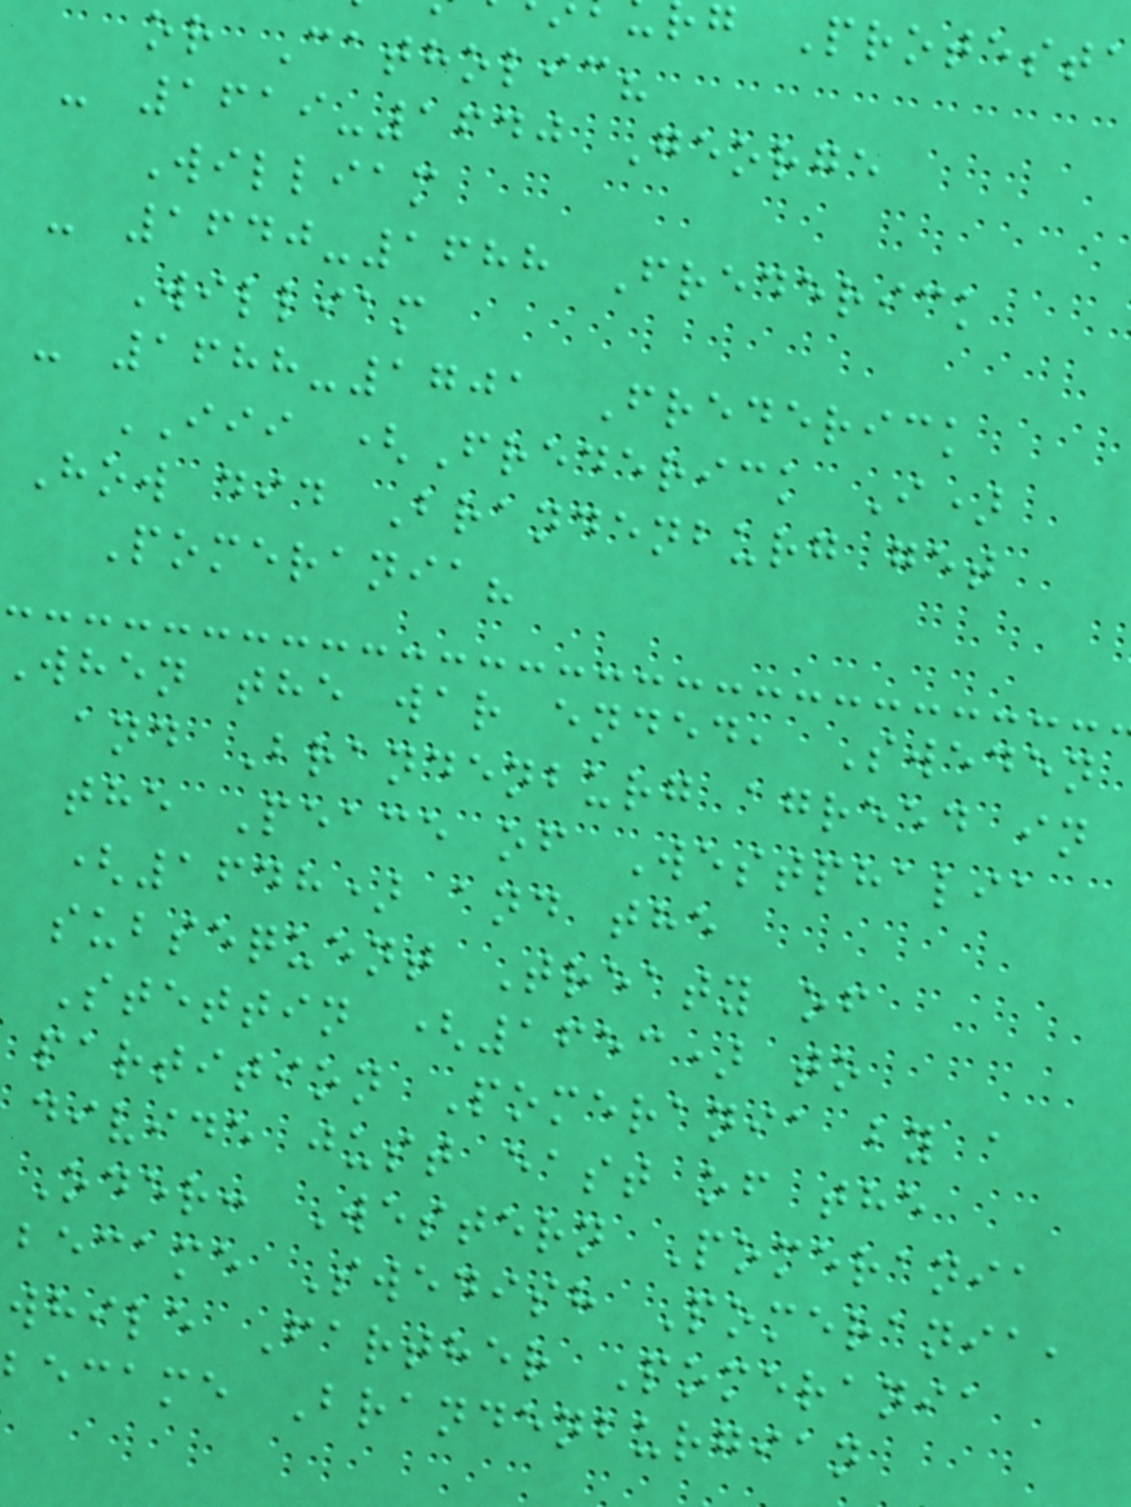g Protest
or Catholic?
- 1619-1640 George
William
- 1640-1688 Frederick
William
- 1688-1701 Frederick
III (Frederick I)
How did Brandenburg get
Pomerania?
when the war ended, Sweden
and Brandenburg agreed in
the Peace of Westphalia
(1648) and the
subsequent Treaty of
Stettin (1653) to
partition Pomerania by a
divide just east of the
Oder: Western Pomerania
became Swedish Pomerania,
while Farther Pomerania
became Brandenburgian
